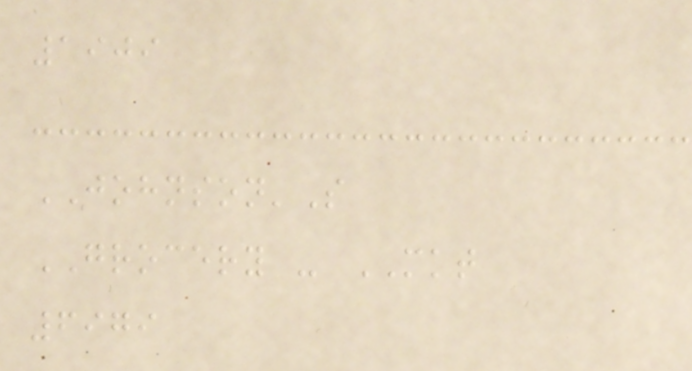1909
JOHNSON'S
GROCERY - MKT
6979
